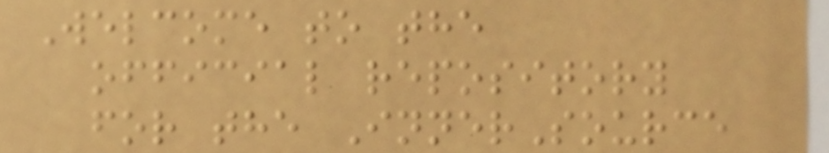Welcome to the
official repository
for the InnerSource
